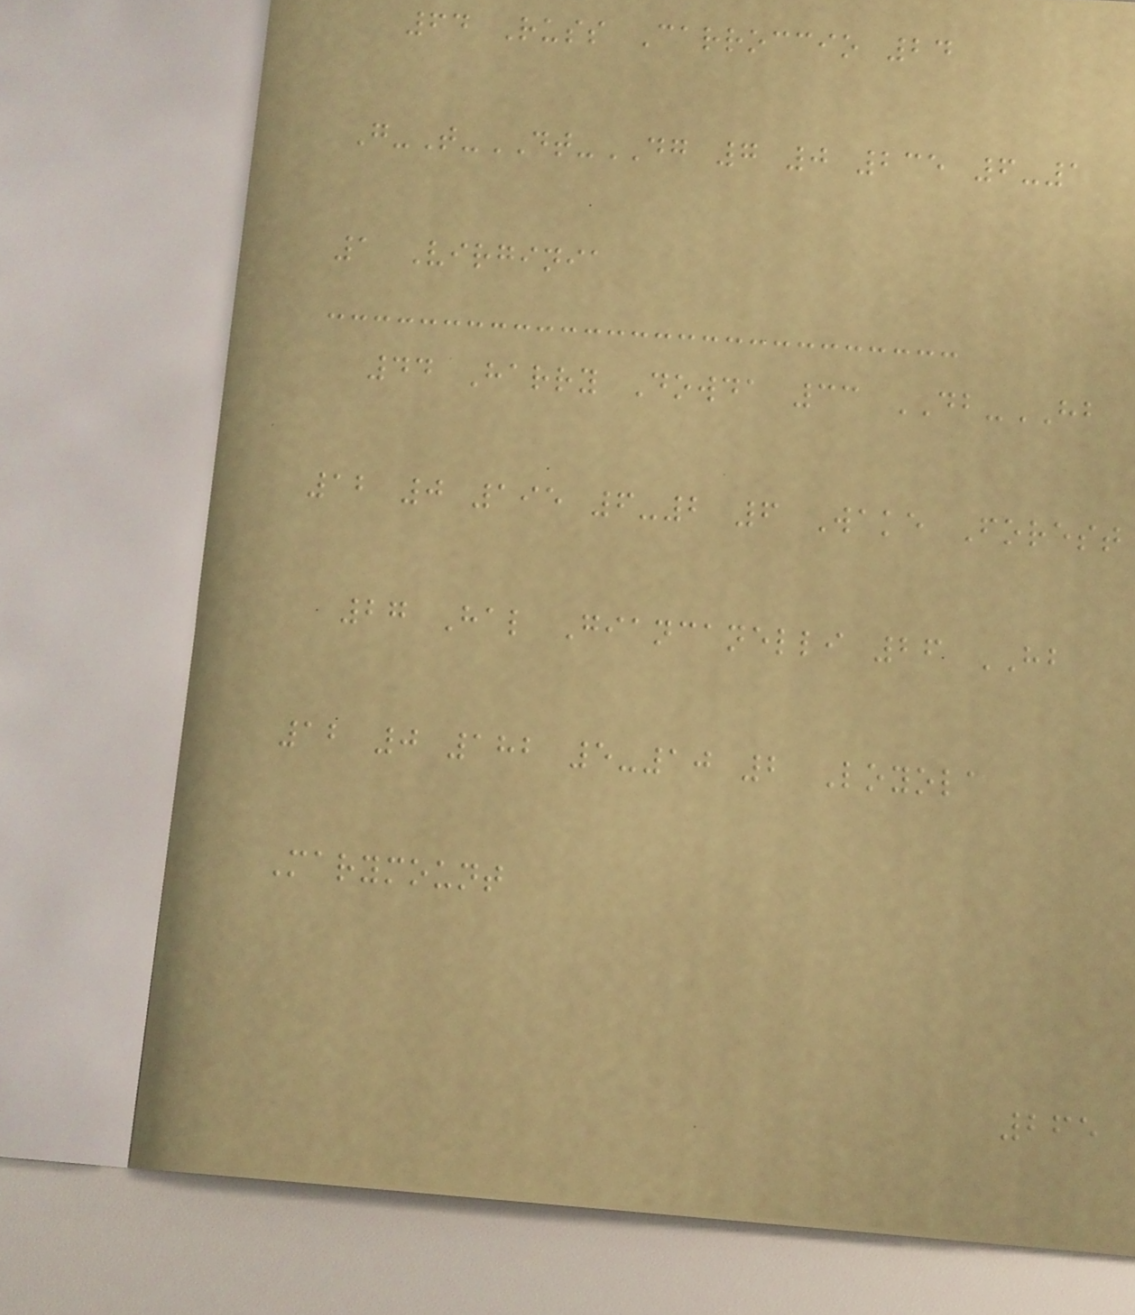64 Russ Carroccio 24
G-T-DT-DG 7 0 235 6-1
1 Virginia
44 Harry Dowda 33 DB-HB
12 0 195 6-2 6 Wake Forest
27 Hal Giancanelli 26 HB
12 0 182 5-10 2 Loyola
Marymount
265
